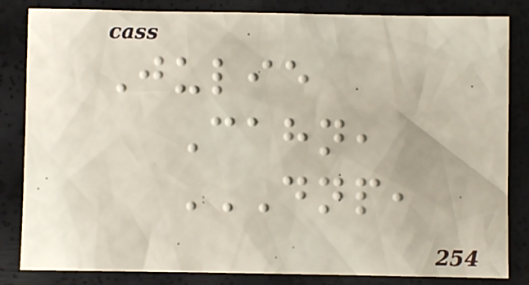Julie
Cahn,
DNP,
